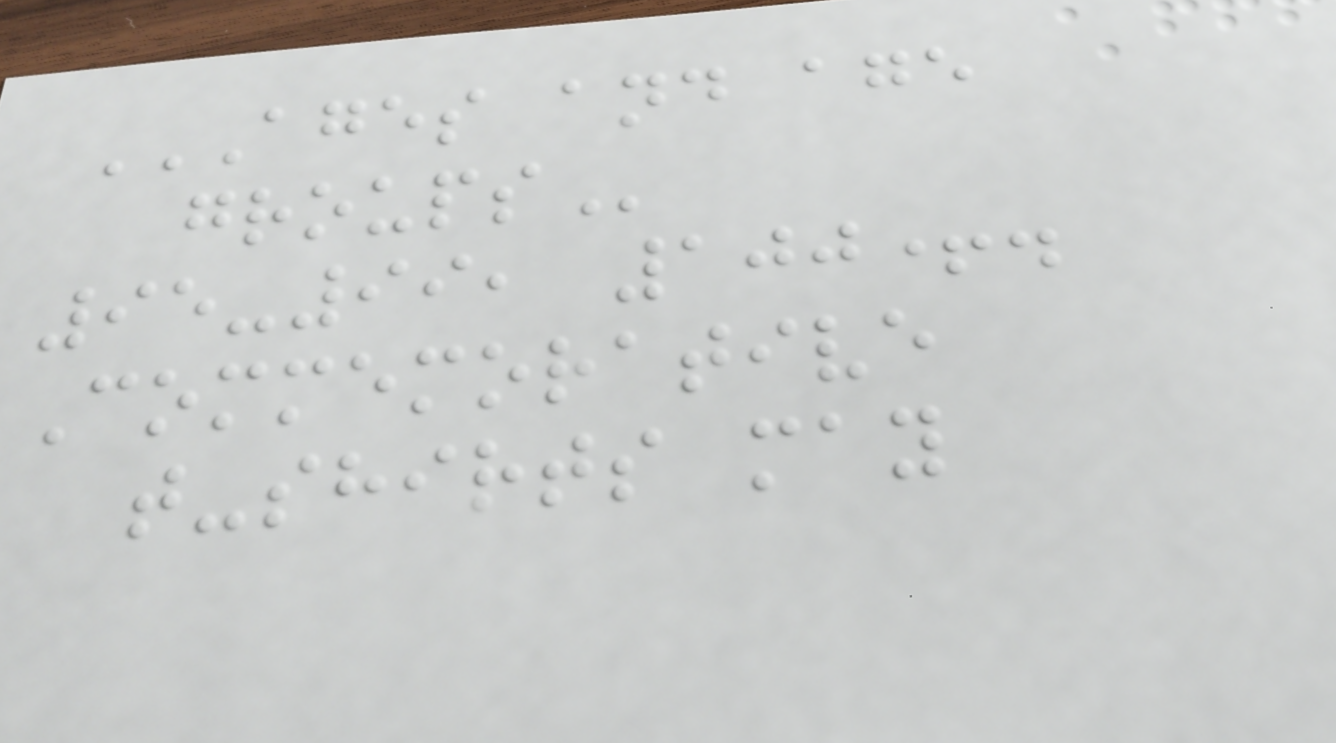AGES AND AGE
GROUPS
95-99, 100+.
Commemorative
t-shirts may
